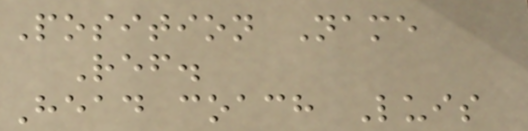Position Name
Ref.
Head coach Luis
